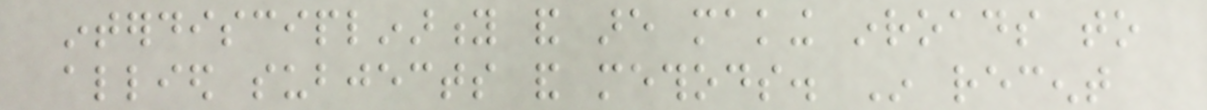interdisciplinarity and are making inroads to
allied subjects and methods. In recent
